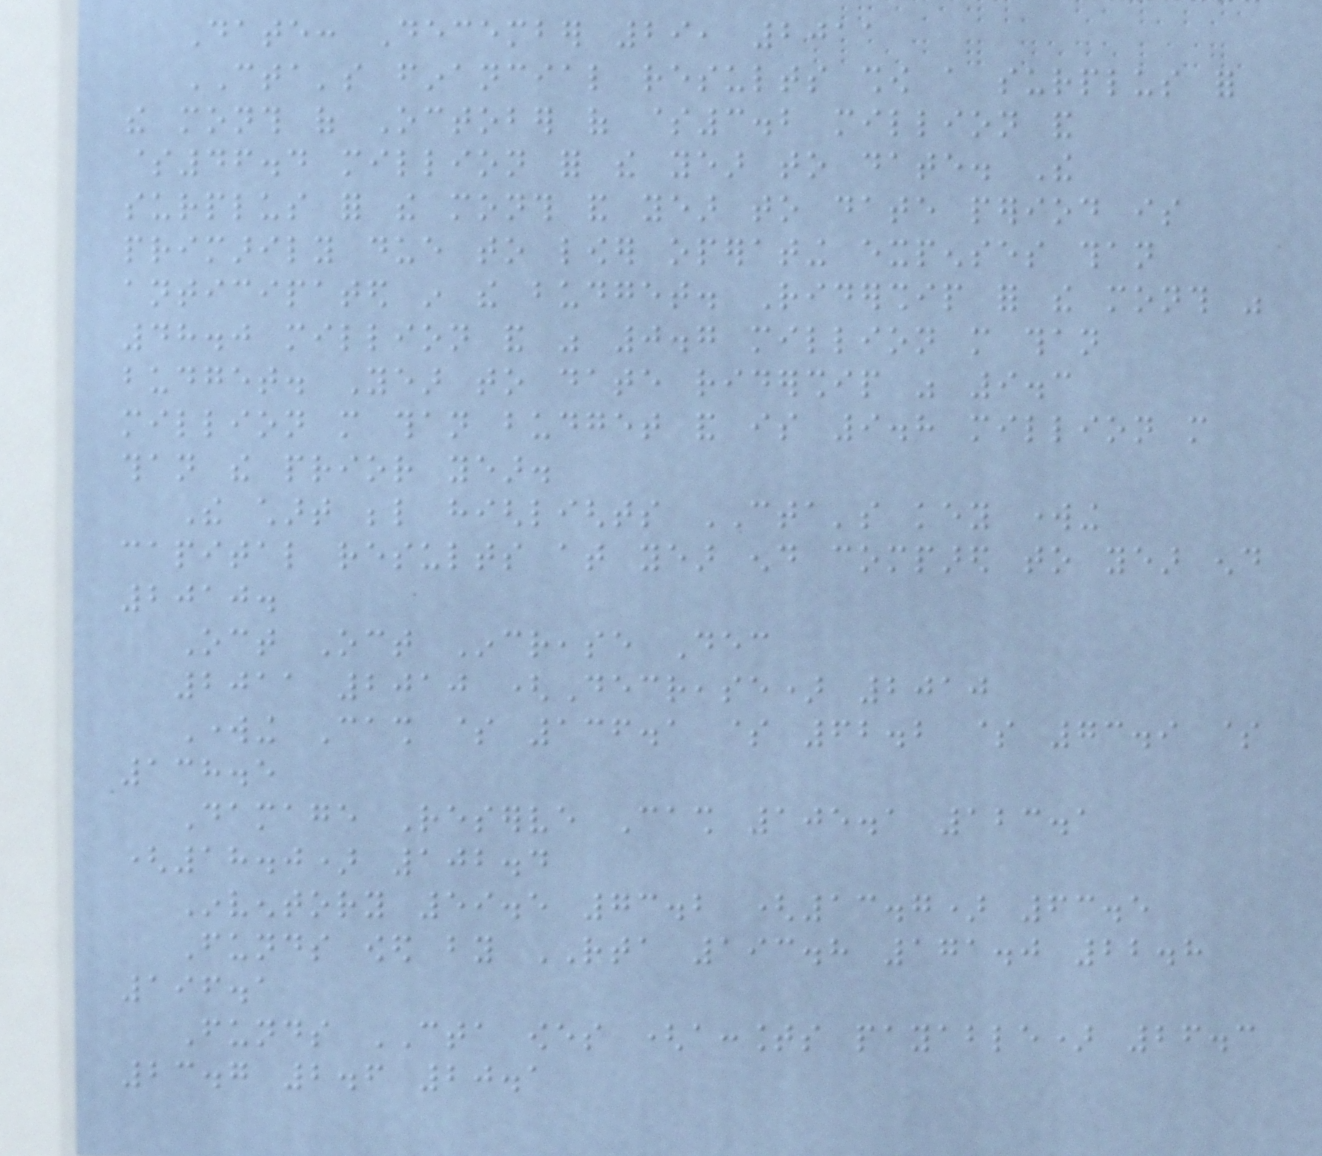Date: December 29, 2011
CTA's financial results show a surplus for
the month of October of $3.2 million and
$46.4 million for the year to date. The
surplus for the month and year to date period is
primarily due to lower operating expenses than
anticipated in the budget. Ridership for the month was
48.0 million and was 0.7 million more than
budget. Year to date ridership was 9.3
million more than budget and is 9.8 million more
than the prior year.
The chart below highlights CTA's key working
capital results at year end compared to year end
2010.
Oct Oct Increase Dec
2011 2010 (Decrease) 2010
Working Cash $ 136.1 $ 62.2 $ 73.9 $
138.5
Damage Reserve Cash 105.1 123.1
(18.0) 102.4
Inventory 59.5 73.2 (13.7) 63.5
Funds owed by RTA 193.8 171.0 22.8
196.1
Funds CTA owes (accounts payable) 26.3
23.7 2.6 20.1
